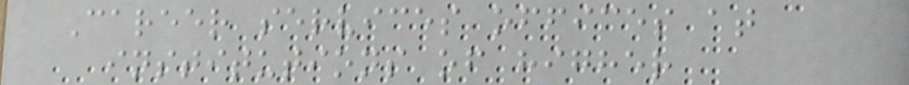Career services offices at
institutions of higher
